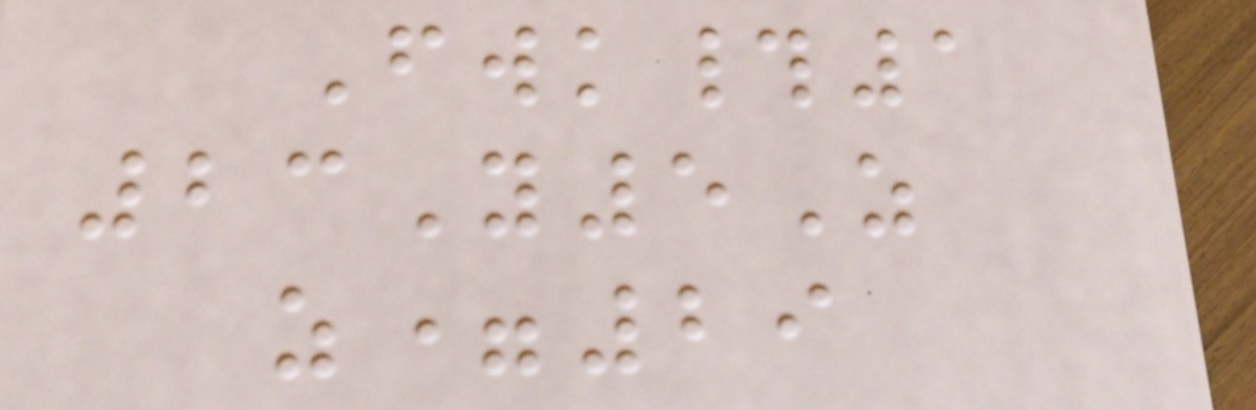Fwk#1
23Y5Z
z=29
